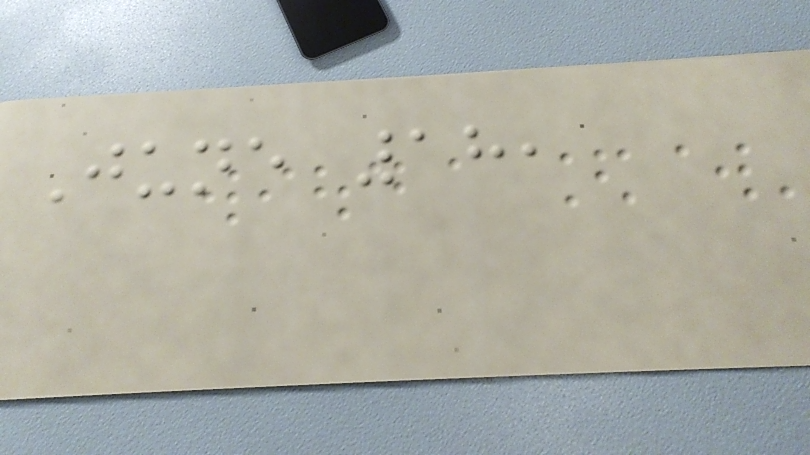June 18,
